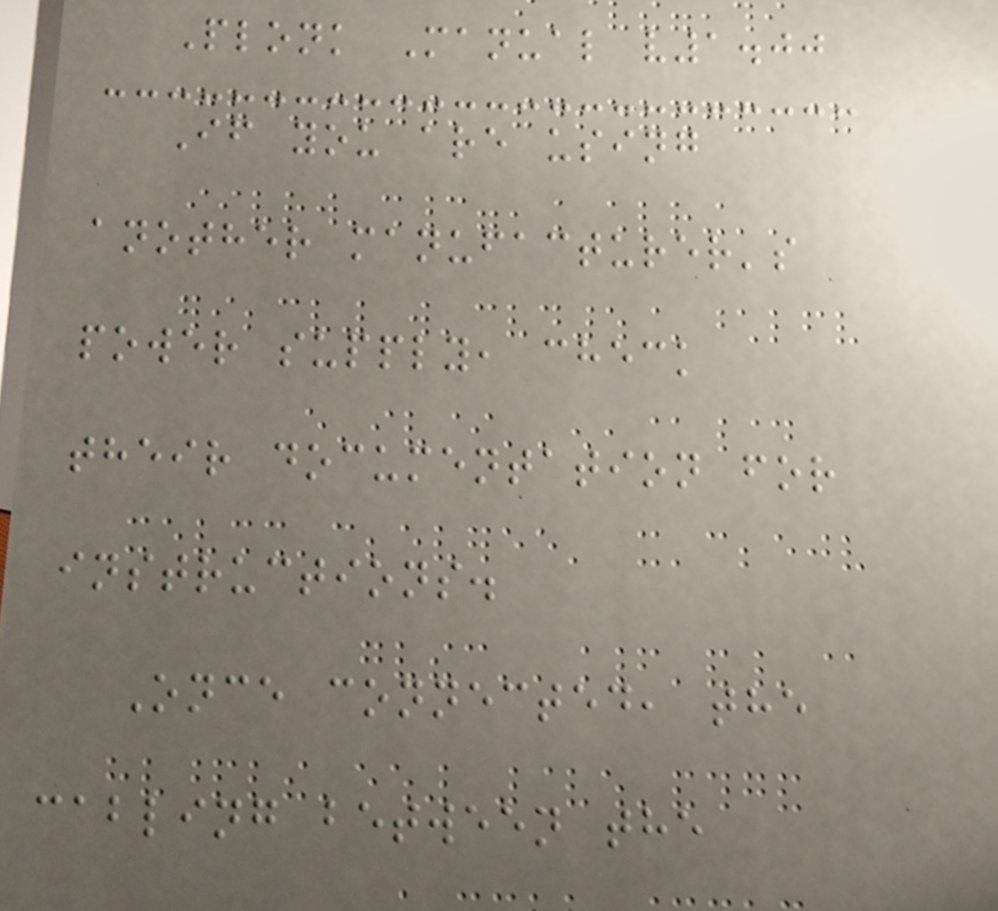Plonk Manual v1.00
If you are using
another manufacturer's
power supply, check
their documentation for
instructions.
Once connected, the
cabling between the
